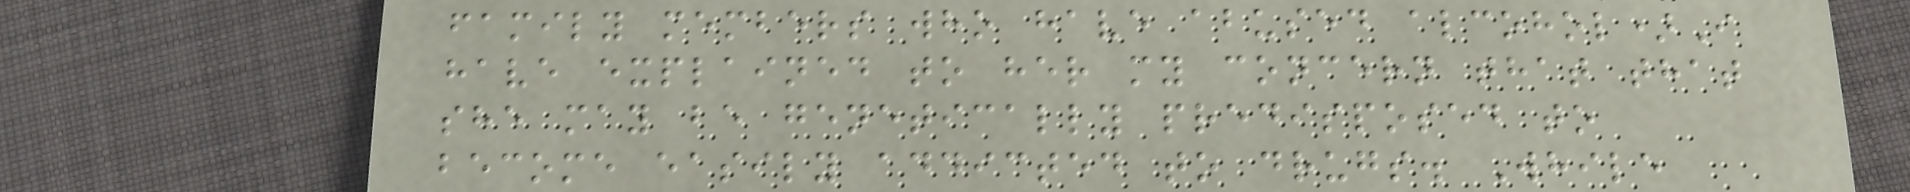family members who have abused alcohol)I
have explained to her my concern that that
she may be genetically predisposed to
become easily addicted to drugs. While
